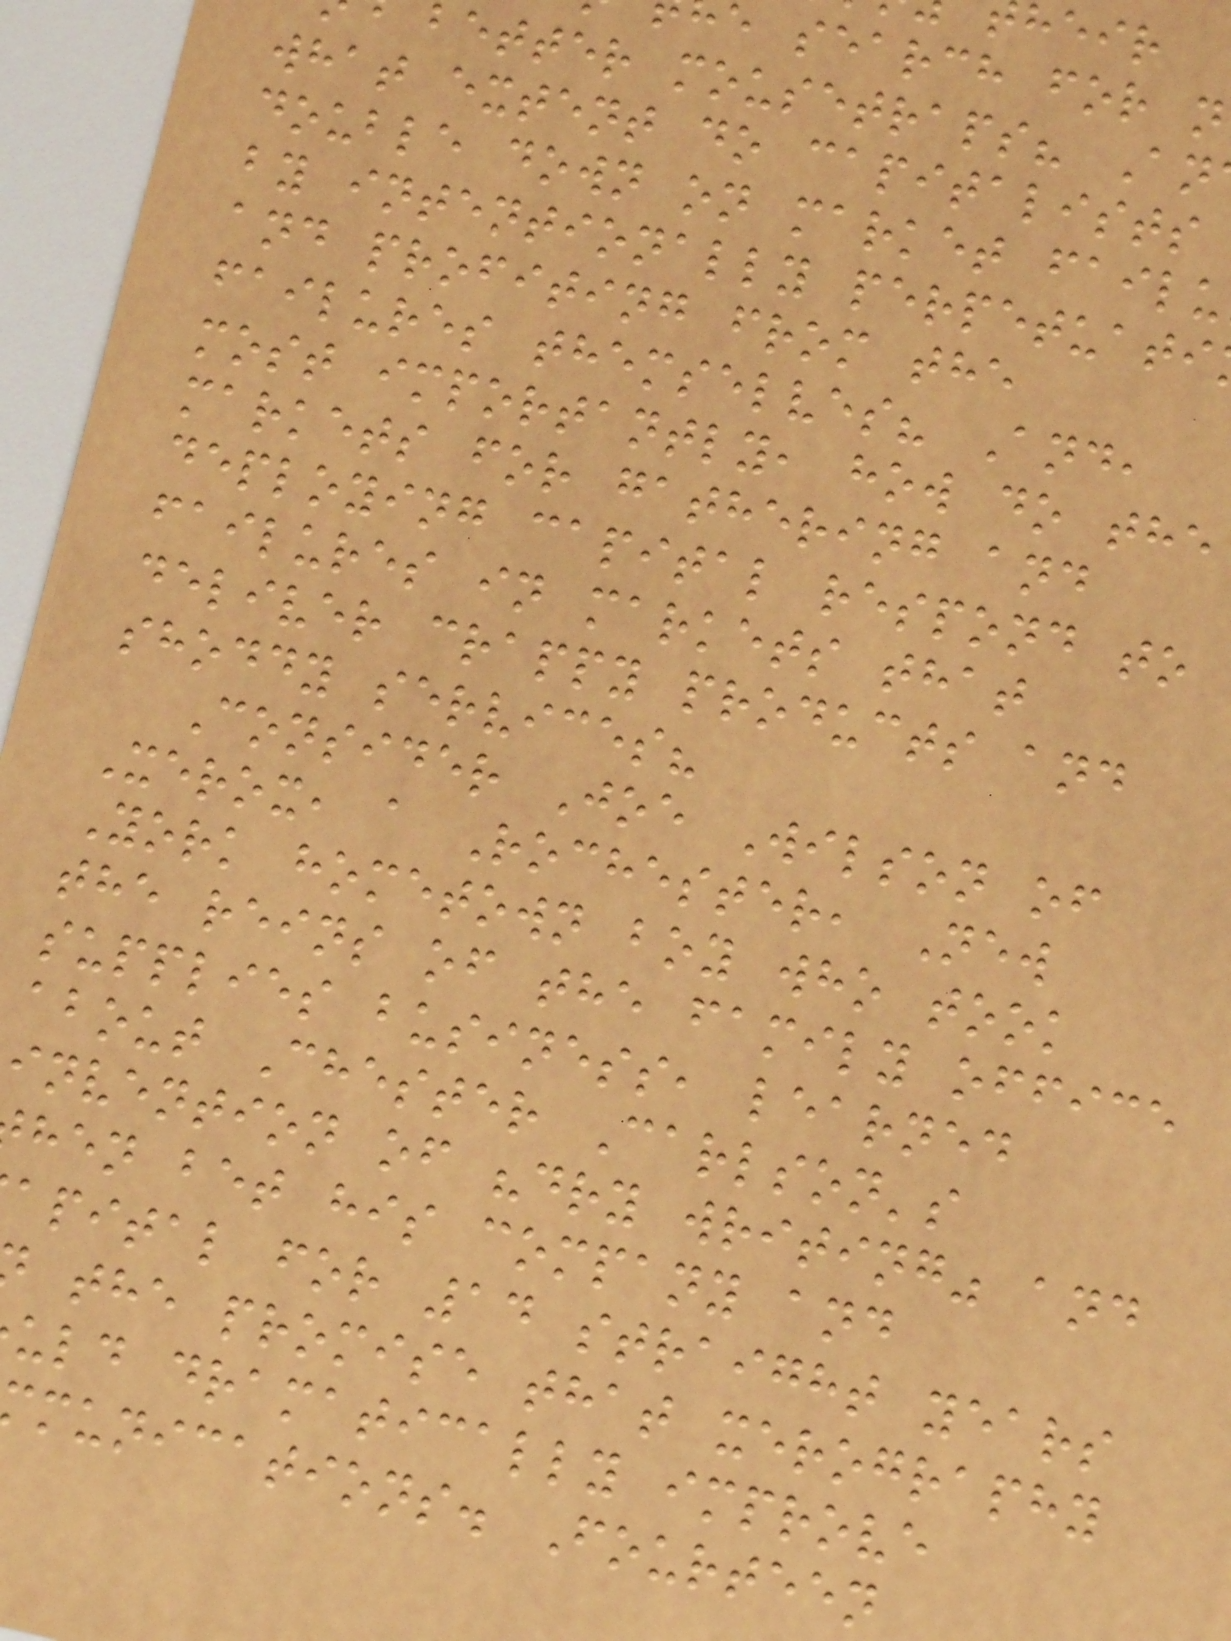e search for n
better mousetraps? An
what extent do capitalists
double down on market failu
by intentionally perpetuati
and profiting from the
failures themselves? And,
most importantly, how do the
markets for gathering and
deploying capital respond to
failures in markets that
deliver crappy products and
shoddy services?
Consider Joe Wilson of
Xerox, a Rochester, New
York hometown boy who took
the reins of the family office
supplies business, learned
about Chester Carlson's
invention of "dry writing" and
hen bet his company and
apital for 14 straight years
the promise that xerography
uld dramatically improve
munications. Fourteen
